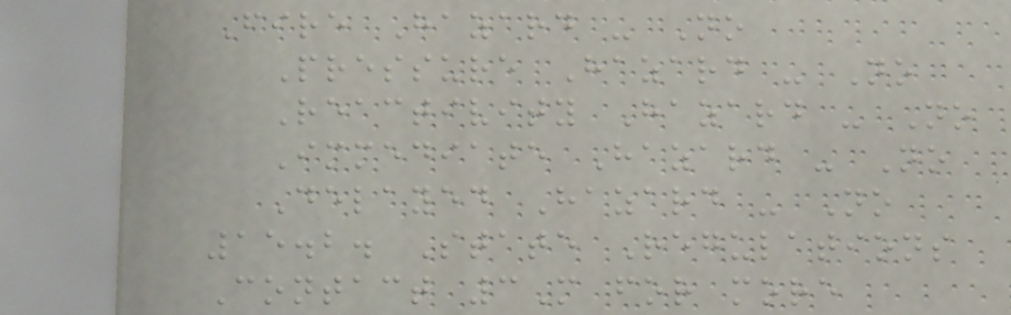Fire Hazard - No
Pressure Hazard - No
Reactivity Hazard - No
Immediate Hazard - No
Delayed Hazard - No
15.2. State Regulations
Contact 3M for more
